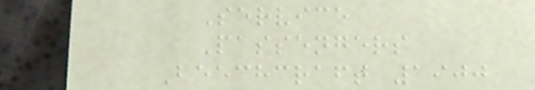Service
Passengers
Beechcraft 1900
